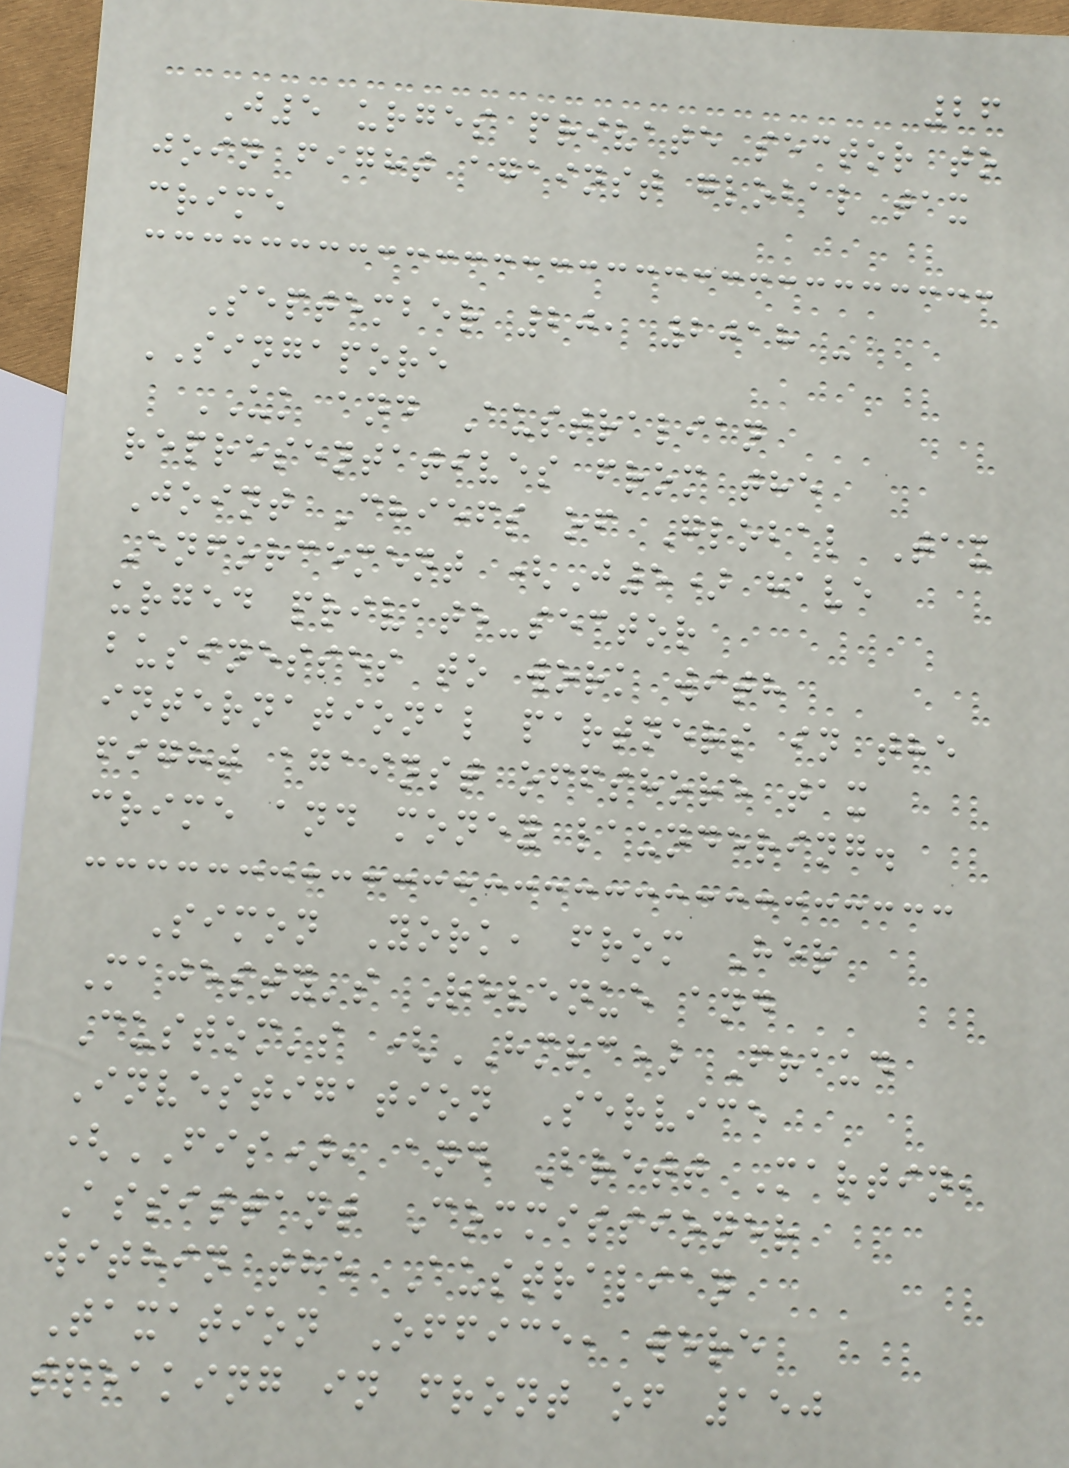26
J5 urges private sector to
join fight against global tax
crime
September 20, 2018 -
SINGAPORE
UK and Australian
representatives from the
Joint Chiefs of Global Tax
Enforcement (J5) have
urged private-sector
businesses to work with
international partners in the
fight against offshore tax
crime and money laundering.
Simon York, from Her
Majesty's Revenue and
Custom's (HMRC) Fraud
Investigation Service
(FIS), and Brett Martin,
Assistant Commissioner
within the Australian
Taxation Office, were
speaking in front of 150
